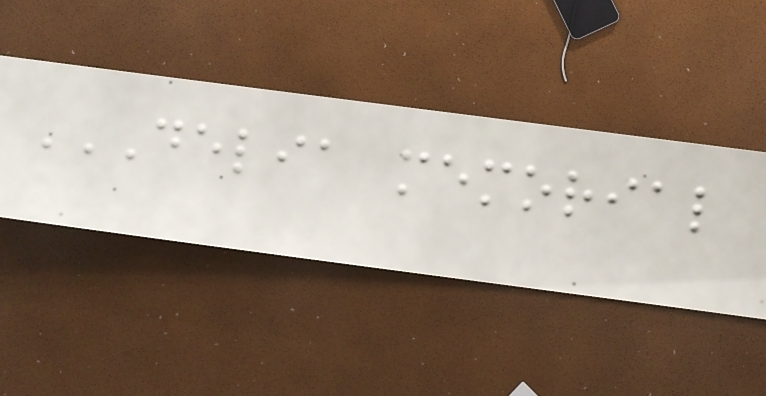DELIA MEMORIAL
